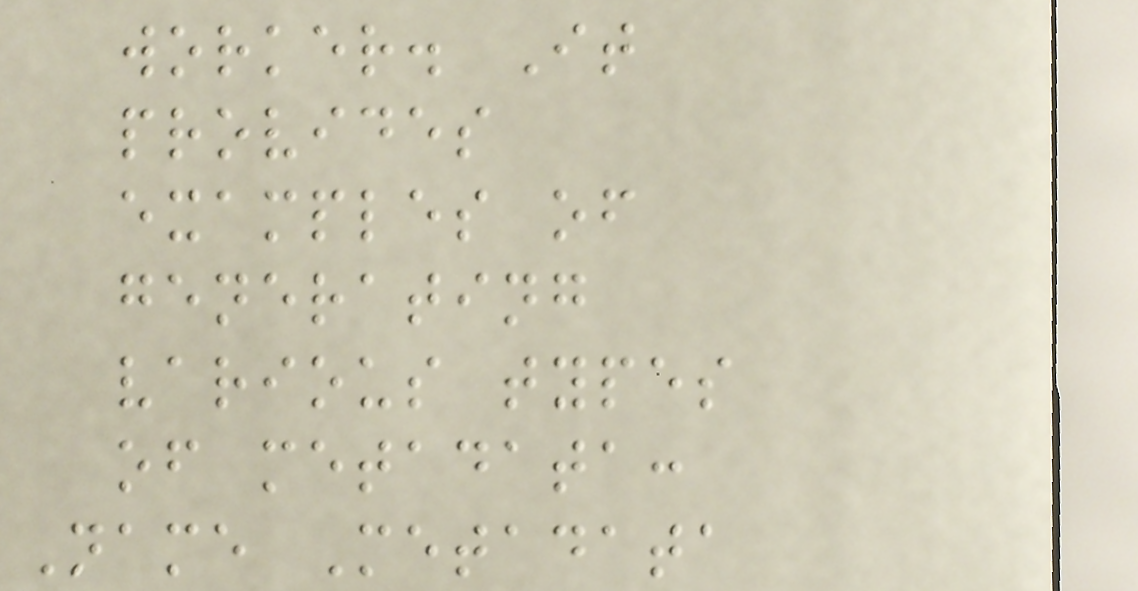worker. It
provides
examples of
generating
various types
of metadata:
Name Metadata
